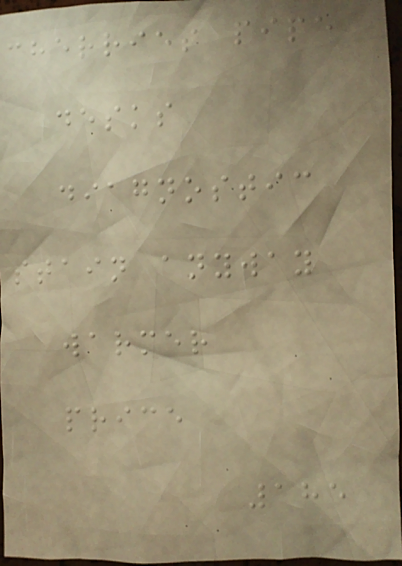cherries pipe
desks
diagnostic
stain anyway
warmer
price
185
